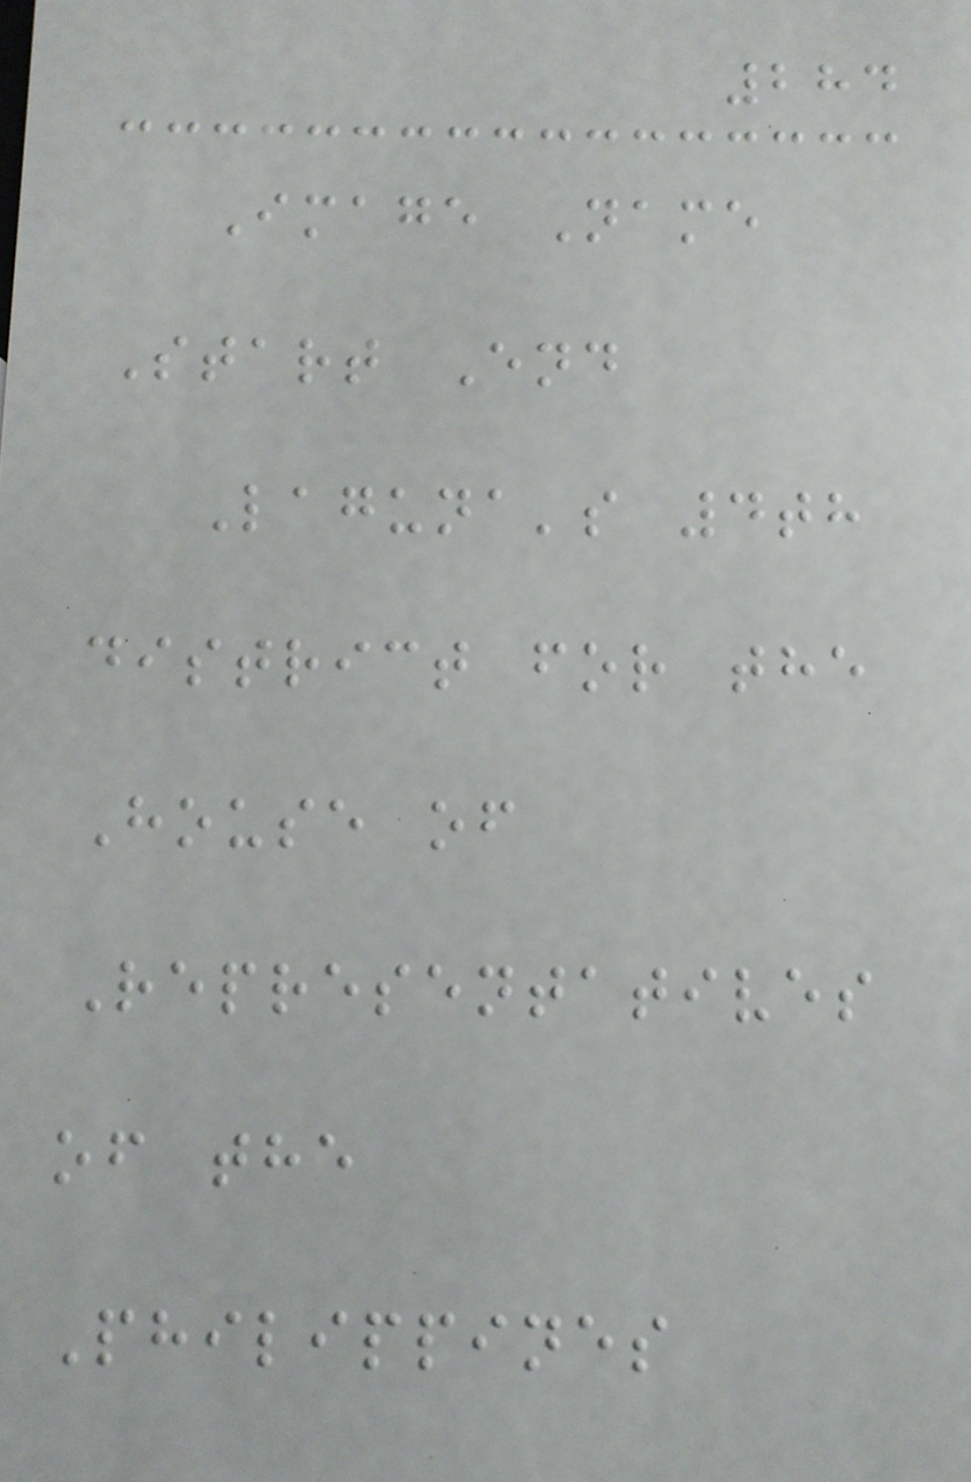284
Image Name
Start End
Laguna's 4th
district for the
House of
Representatives
of the
Philippines
